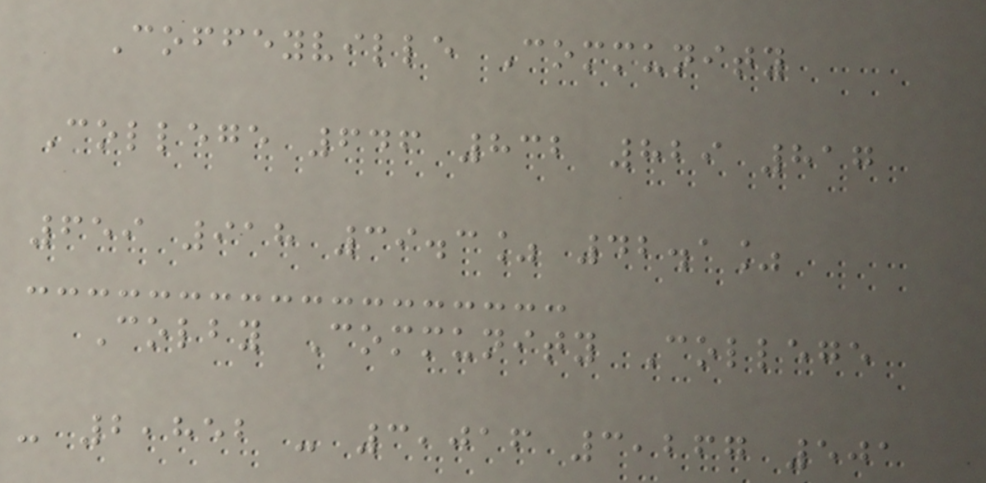Coffeyville Community
College 646 832 829 817
659 918 39.3% 42.1%
Colby Community College
- 2,852 - 3,016 3,267 501
